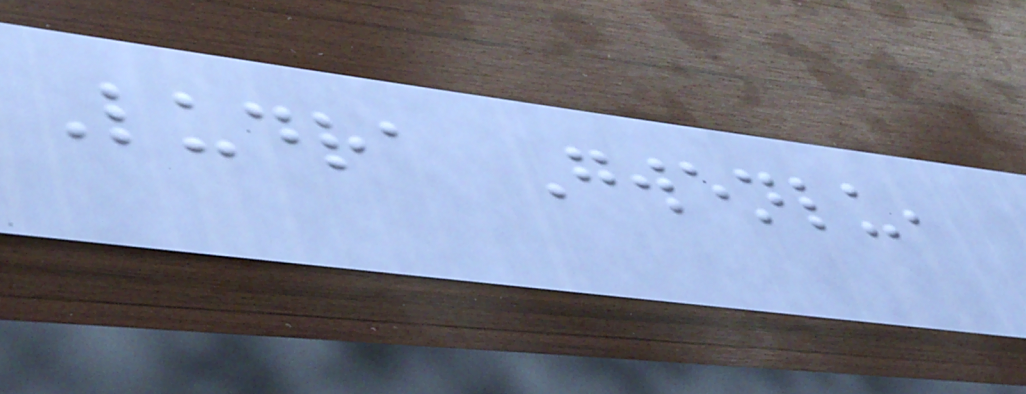Ludra Gwenlu,
